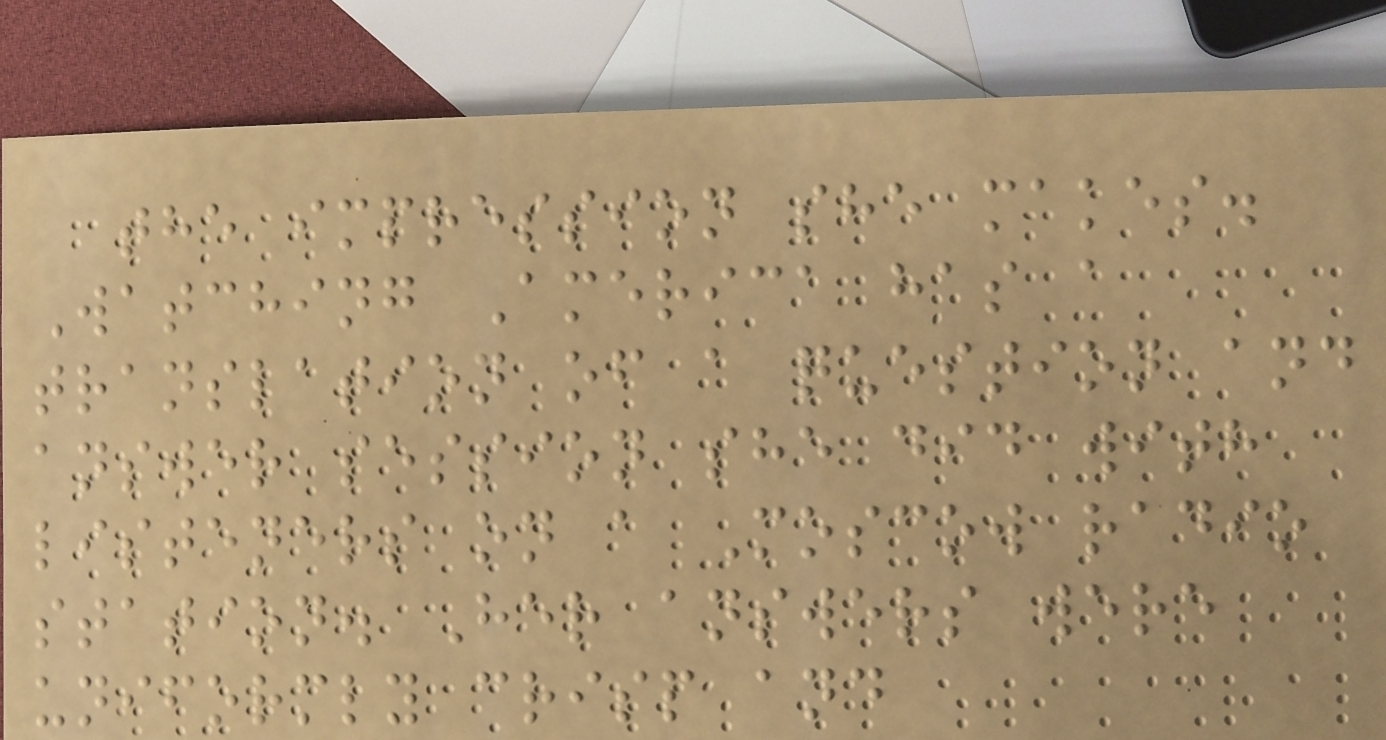the impression she makes.
Watching America has a
translation of a question and
answer session she did with
listeners on a Moscow radio
station. Her answers were
uniformly crisp and
